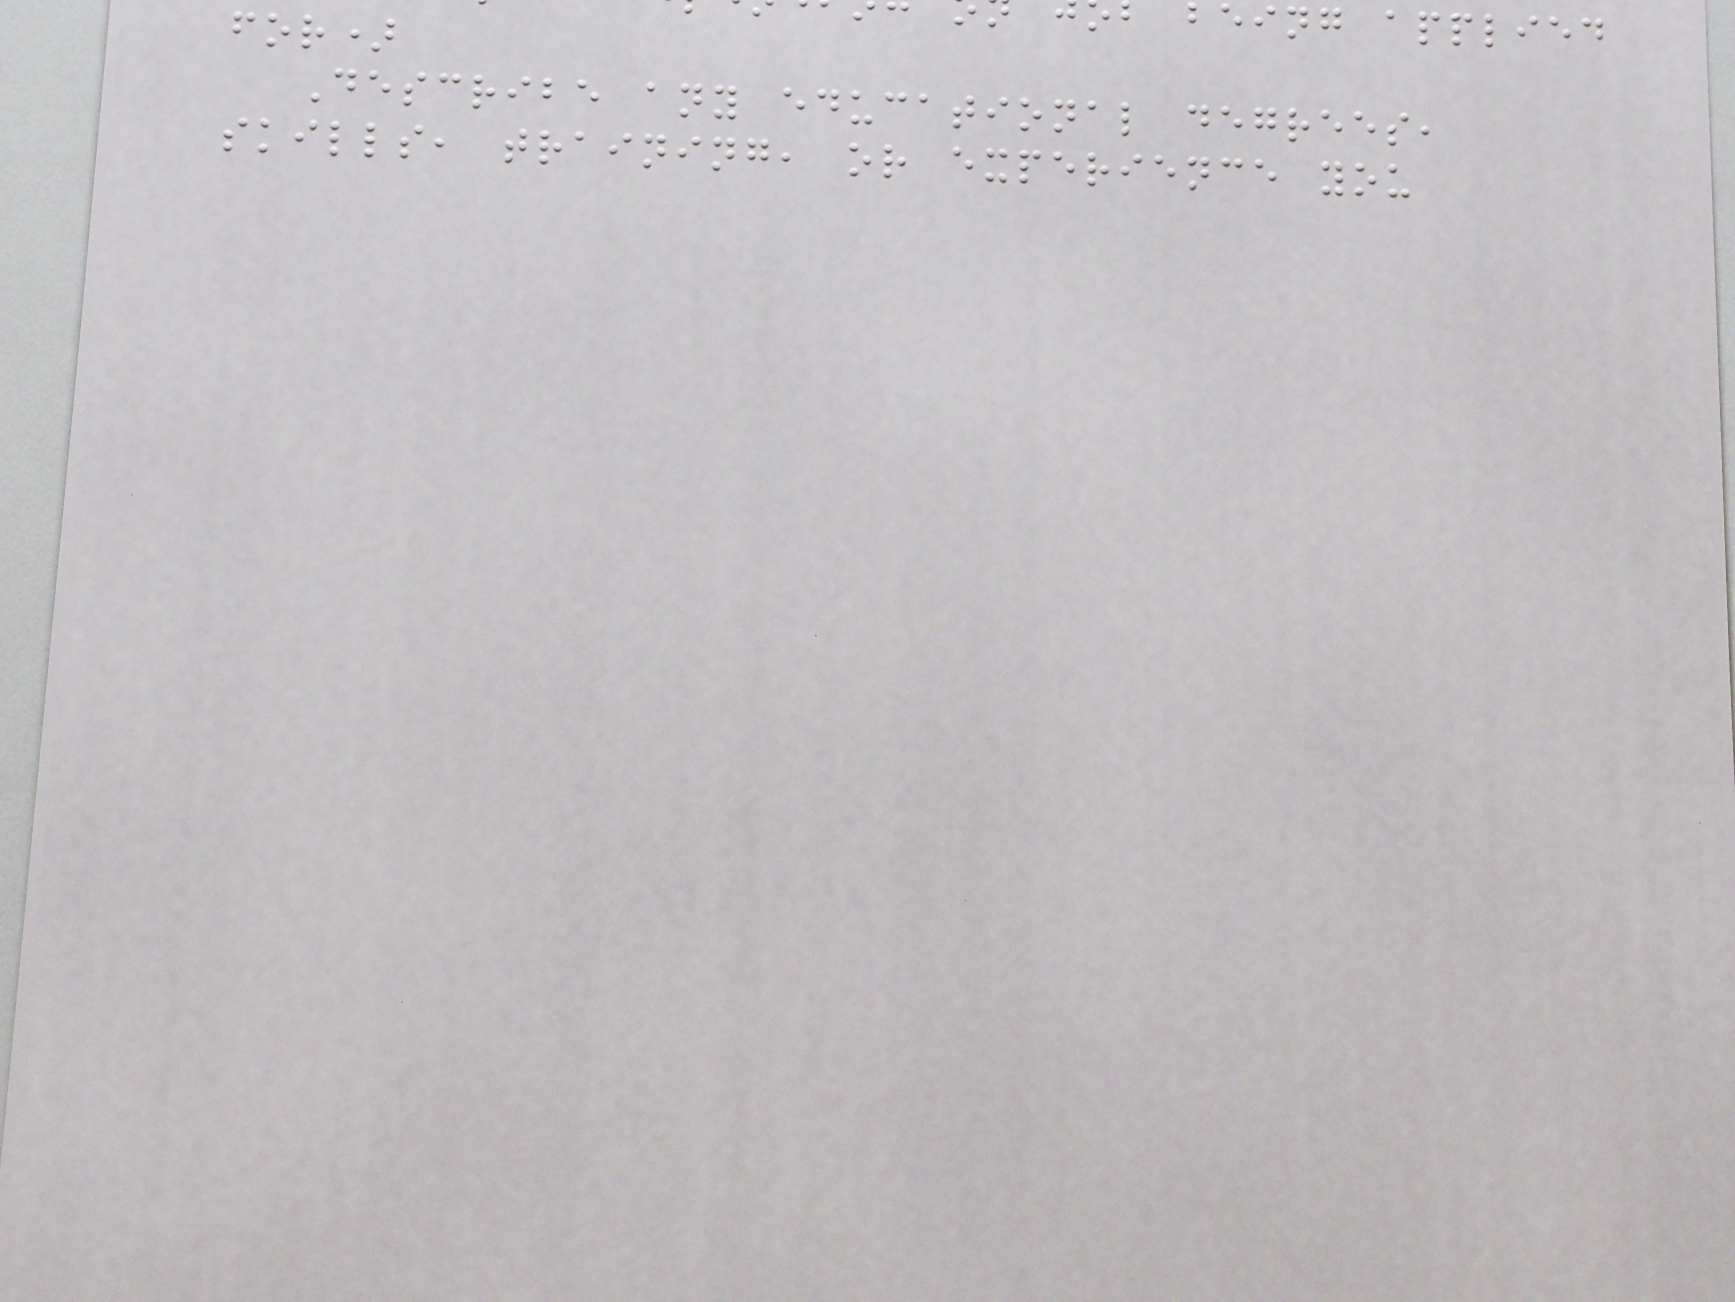being applied
for)
Describe any educational degrees,
skills, training, or experience you
